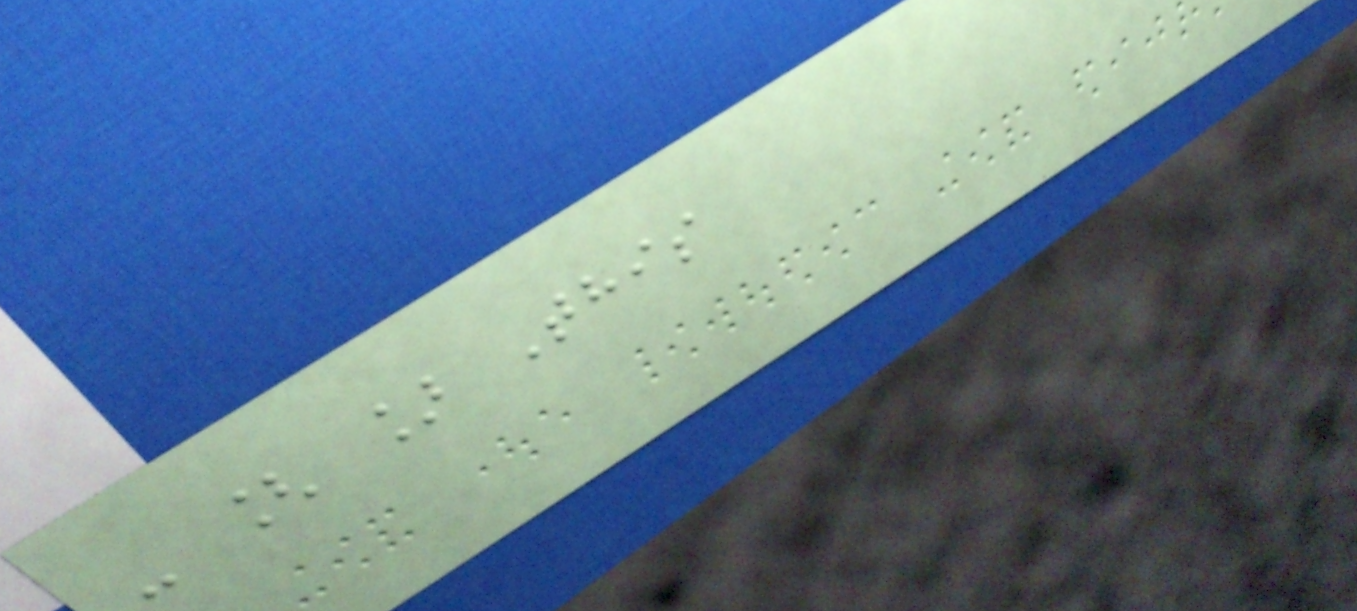- [ ] This
